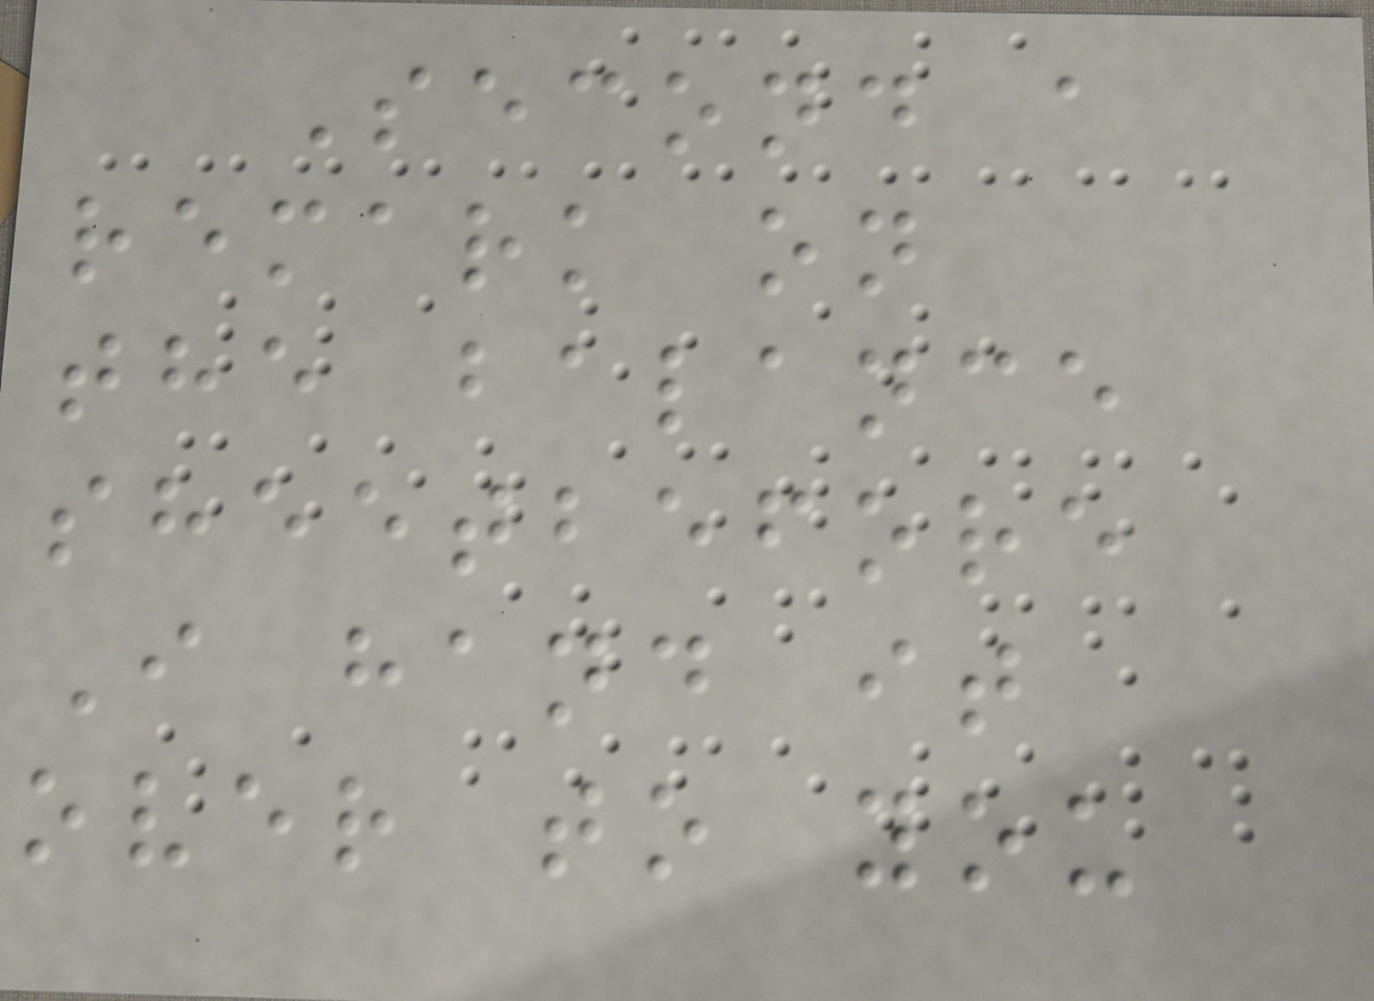Second a
remark on
the balance
sheetbefore
I hand it
over to you
